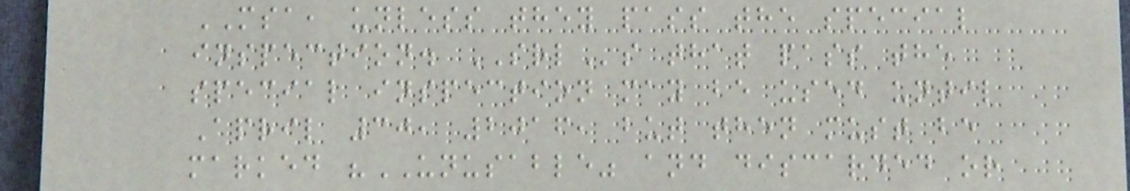MSA, unless they pass the special
inspection. SRLs that pass the
special inspection may be used until
April 30, 2016, but then must be
marked "UNUSABLE" and discarded or
